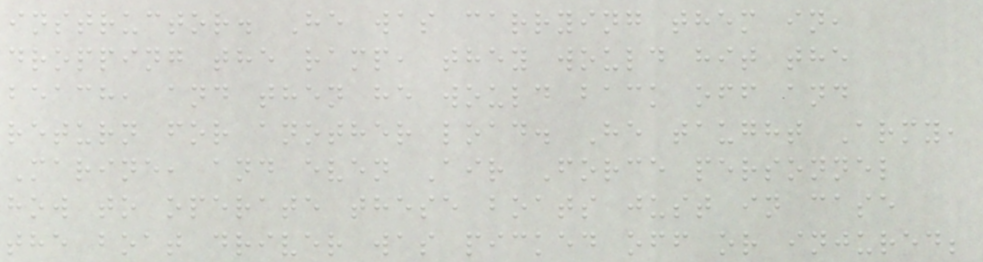instructor. He was carrying them in,
dropping the ramp, they would hit the
beach, and then he would back off and
return for another load. He taught Army,
Marine, and even Air Force personnel
how to operate these boats just in case
the boat driver was picked off or injured;
